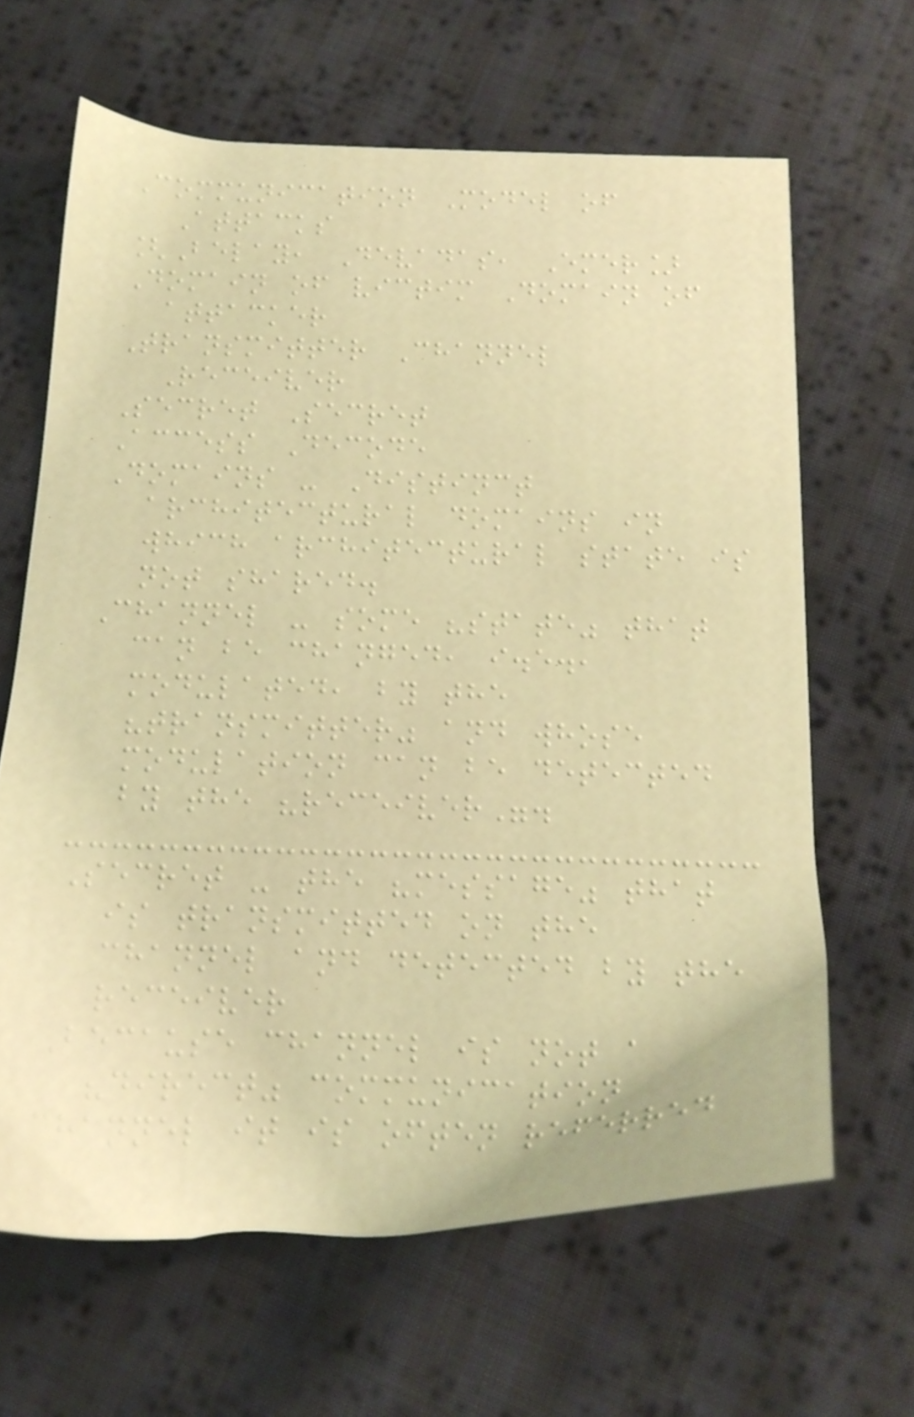Communication Model of
Attacks
[Belay, Devadas, Emer]
Domain of victim Domain of
attacker
Transmitter Channel
Receiver
Secret Secret
Access Decode
Domains - Distinct
architectural domains in
which architectural state is
not shared.
Channel - some "state" that
can be changed, i.e.,
modulated, by the
"transmitter" and whose
modulation can be detected
by the "receiver".
Secret - the "message" that
is transmitted on the
channel and detected by the
receiver
Because channel is not a
"direct" communication
channel it is often referred
